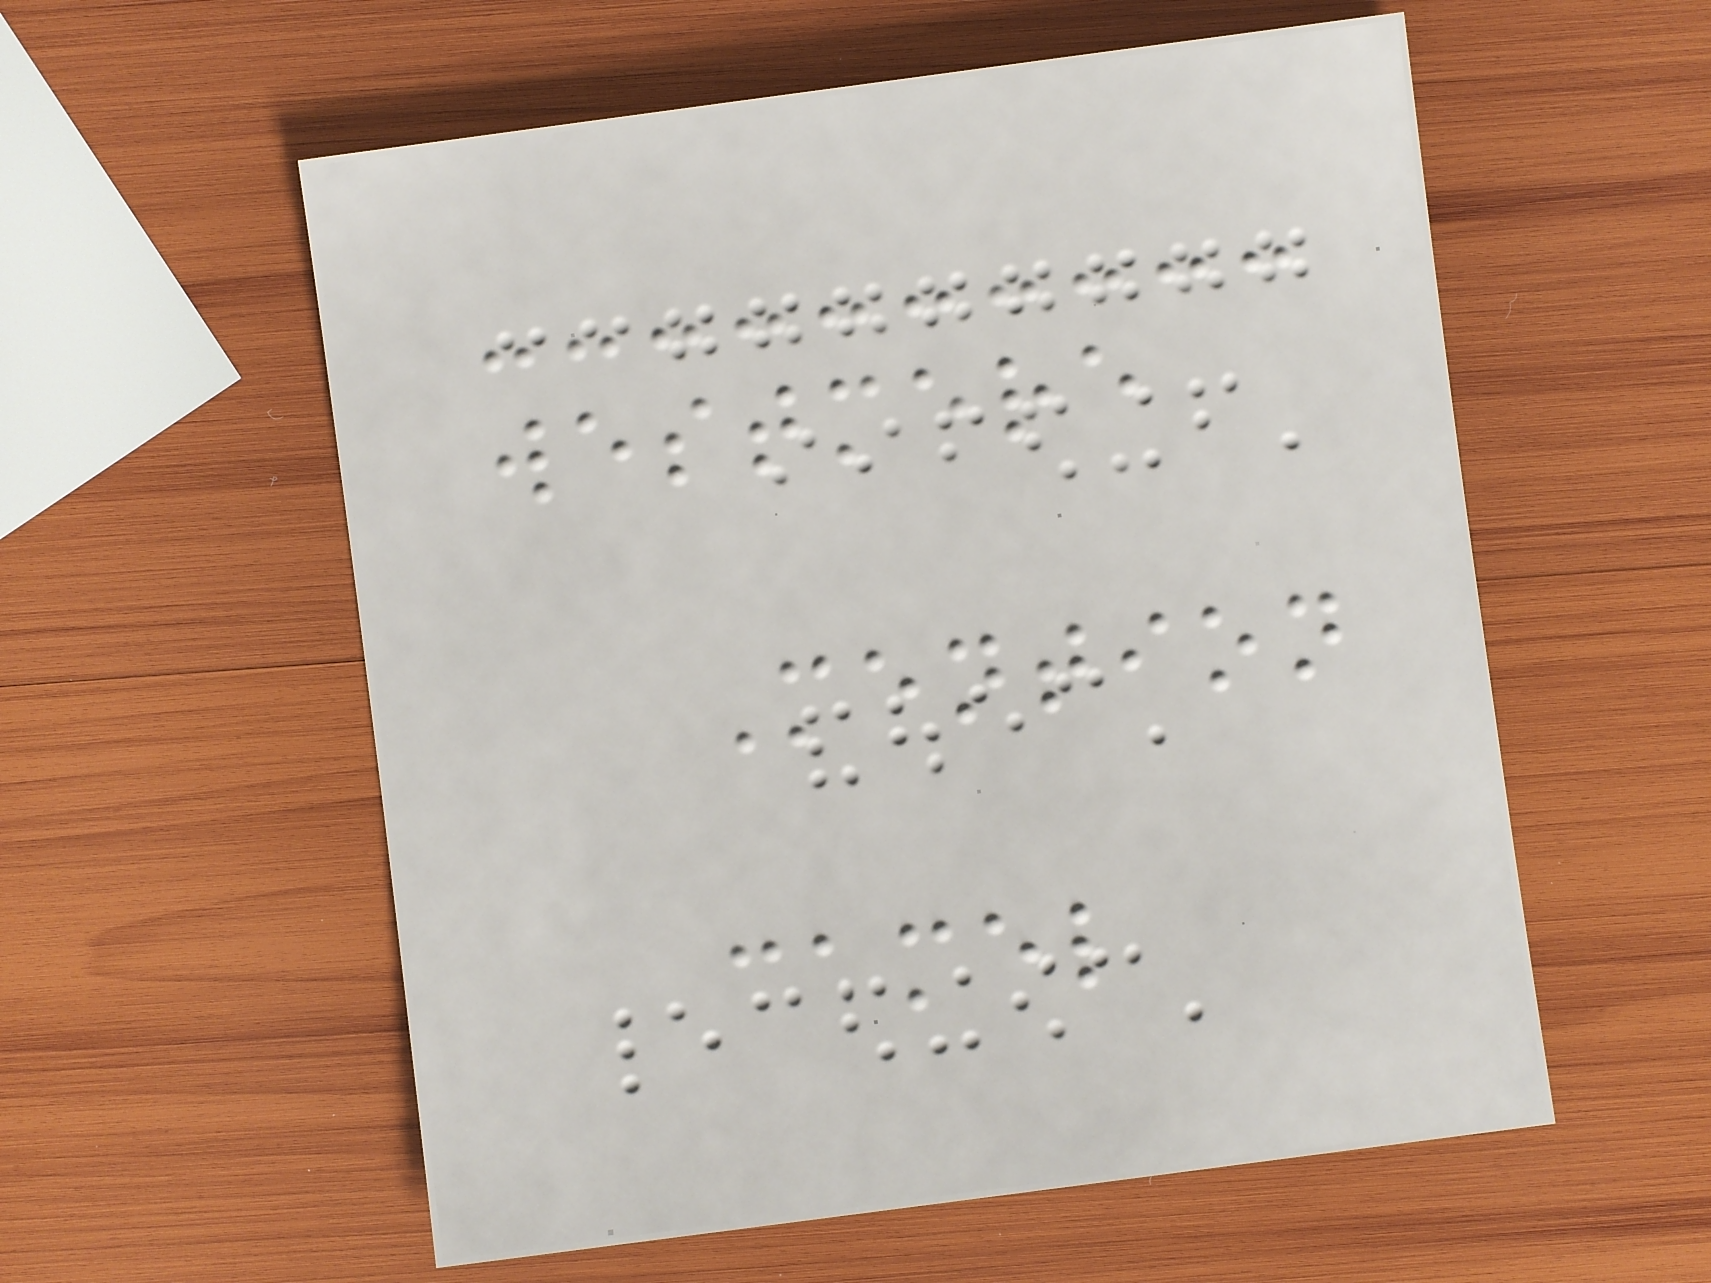westmere
Mention
camel
